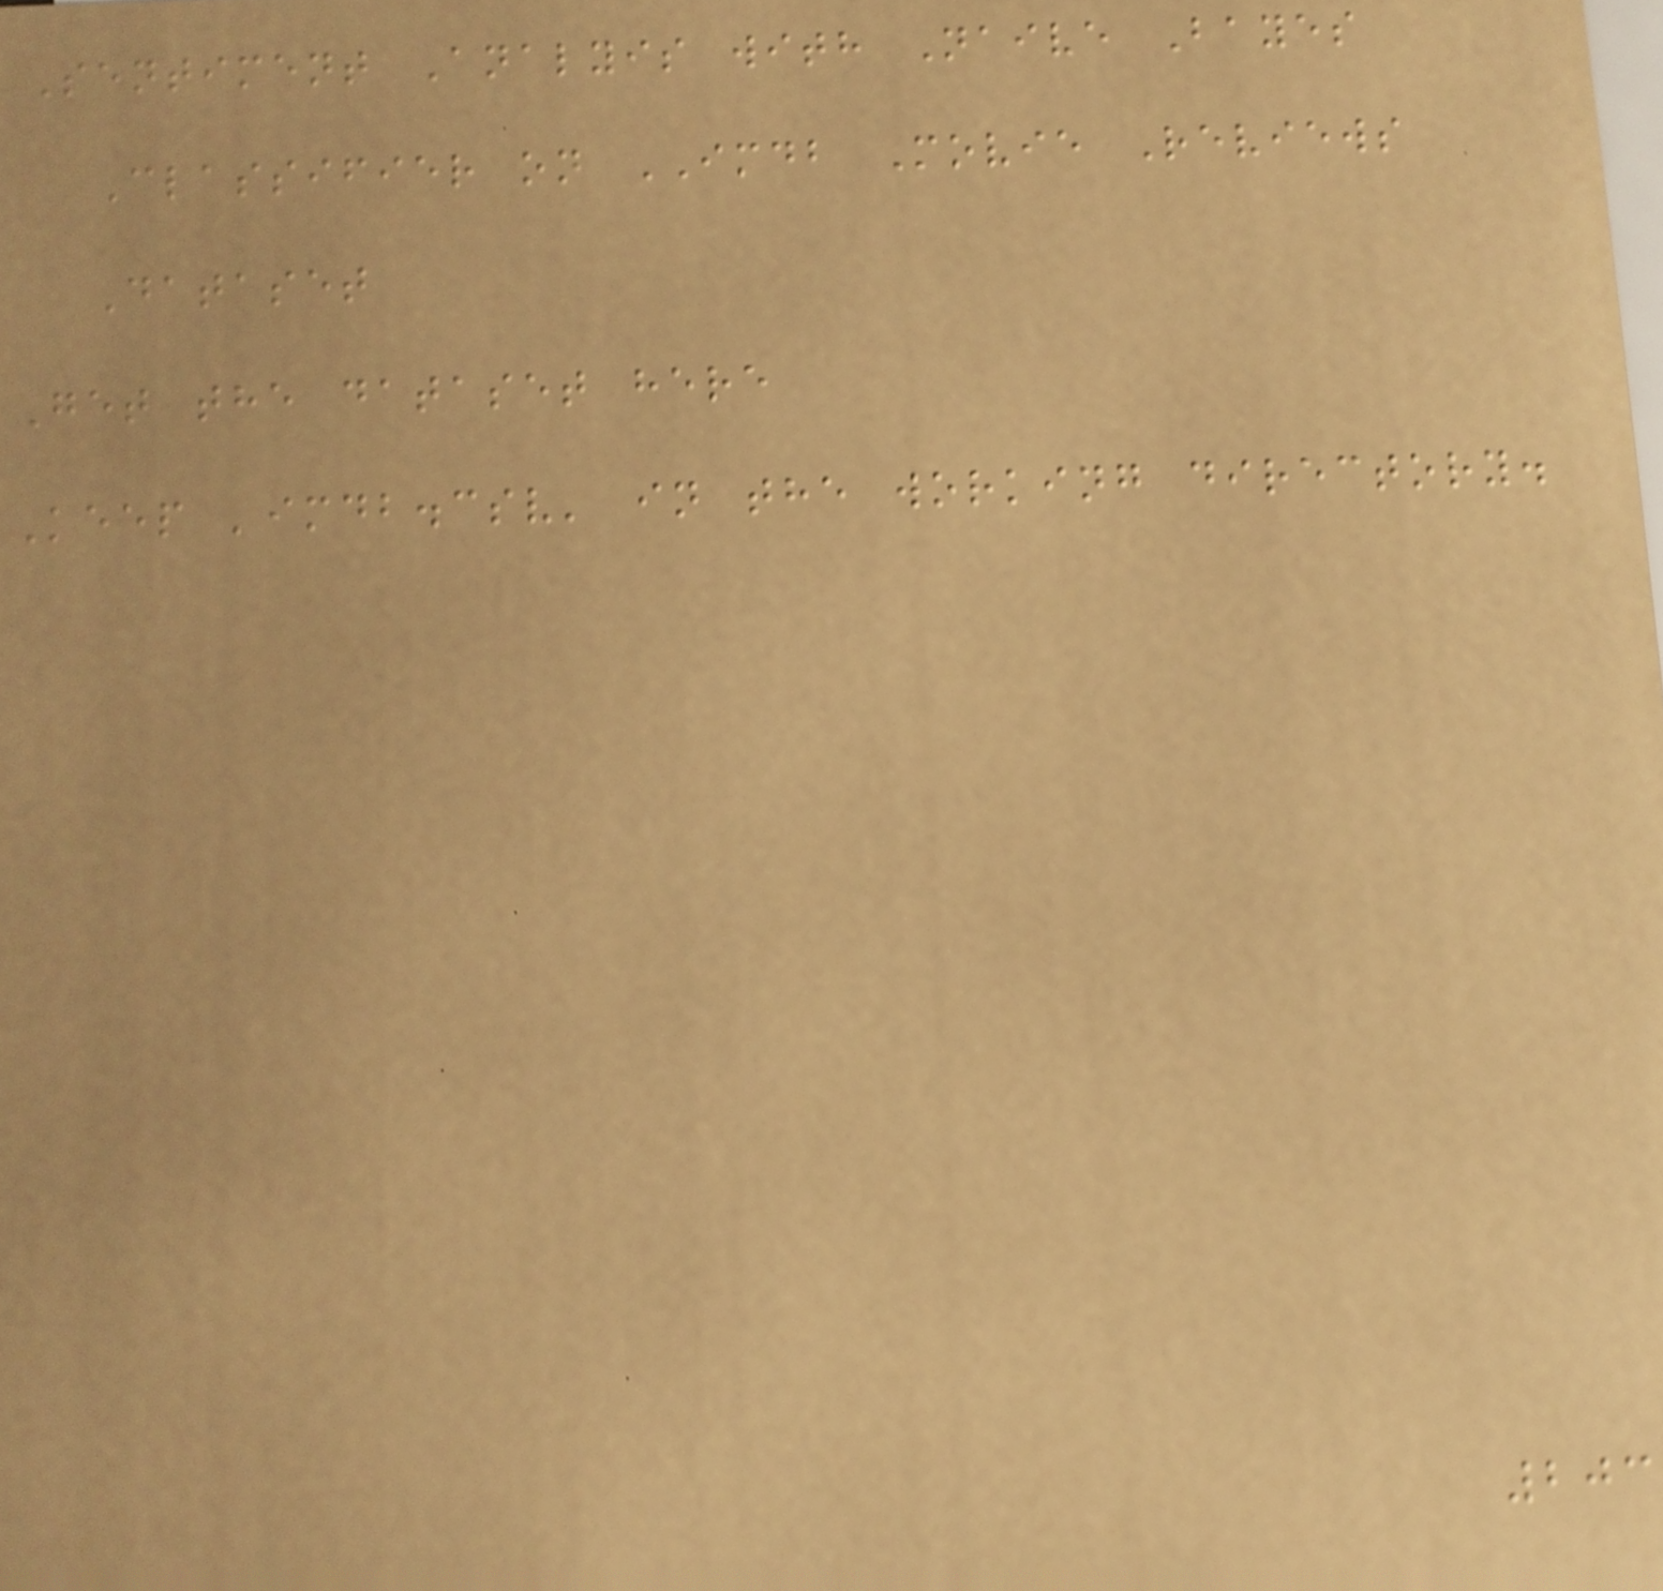Sentiment Analyis with Naive Bayes
Classifier on IMDB Movie Reviews
Dataset
Get the dataset here
Keep 'imdb.csv' in the working directory.
203
